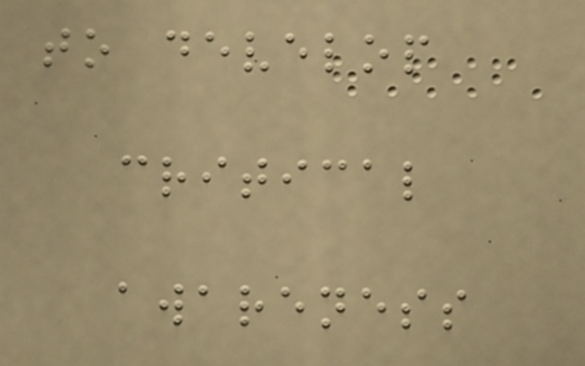to develop
critical
awareness
